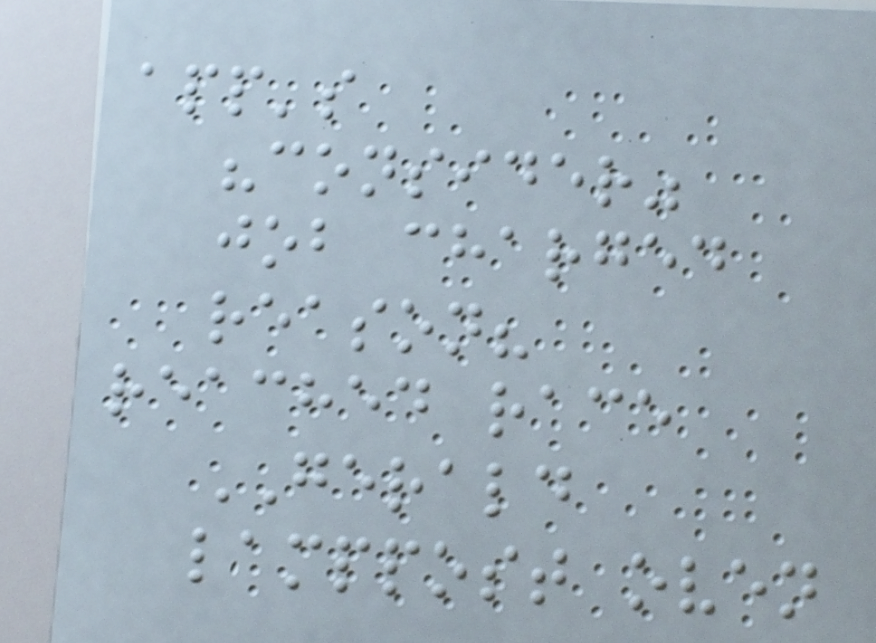app's
"consider"
job charged
reason?
reached race
GERALD
lamppost oven
